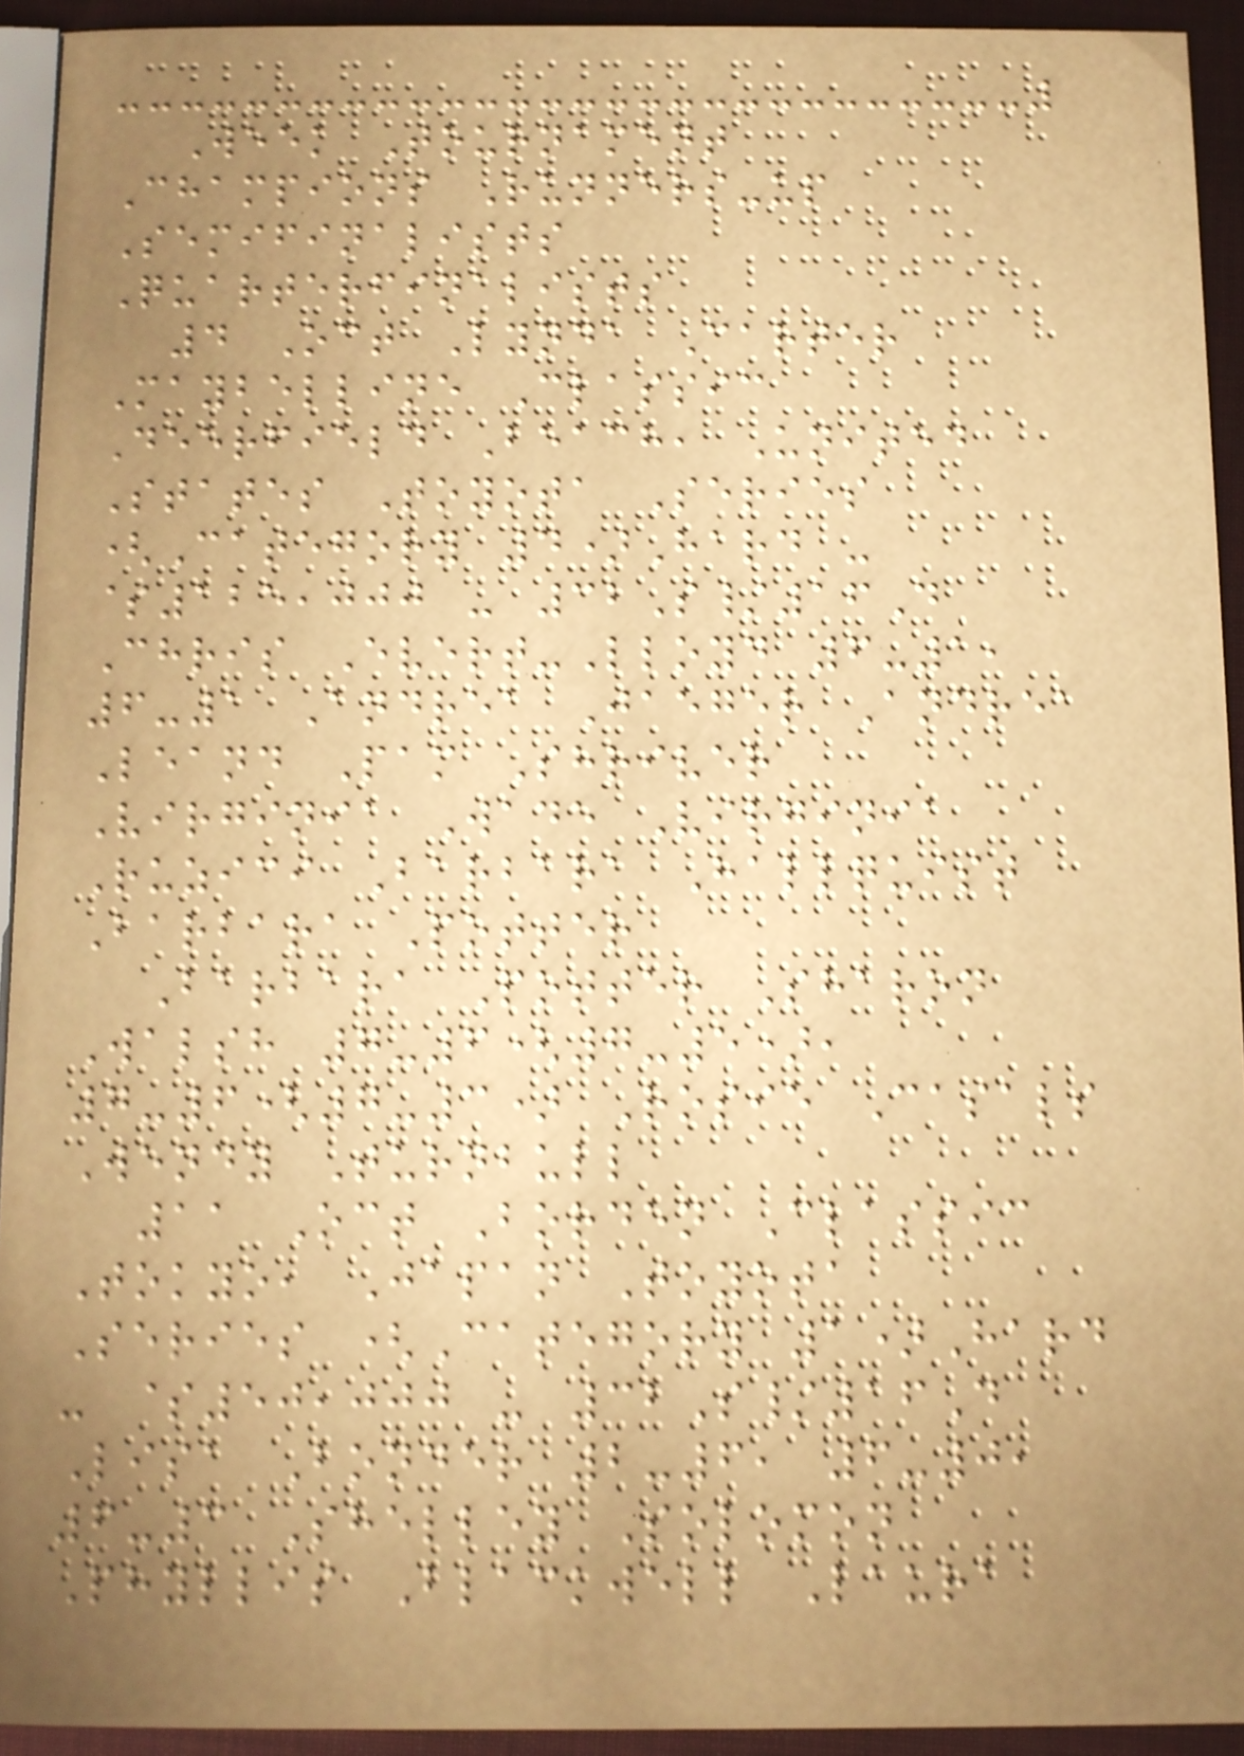Week Tournament
Champions Runners-up
Semifinalists
Quarterfinalists
4 Oct Lynda Carter
Maybelline Classic
Deerfield Beach, United
States Toyota Series
(Category 4)Hard -
$125,000 - 32S/16D
Chris Evert-Lloyd 6-1,
6-1 Andrea Jaeger Andrea
Leand Pam Shriver
Virginia Wade Virginia
Ruzici Barbara Hallquist
Barbara Potter
Barbara Potter Sharon
Walsh 7-6(7-5),
7-6(7-3) Rosie Casals
Wendy Turnbull
11 Oct Borden Classic
Tokyo, Japan Toyota
Series (Category 1)Hard
- $50,000 - 32S/16D
Lisa Bonder 2-6, 6-0,
6-3 Shelley Solomon
Phyllis Blackwell Laura
